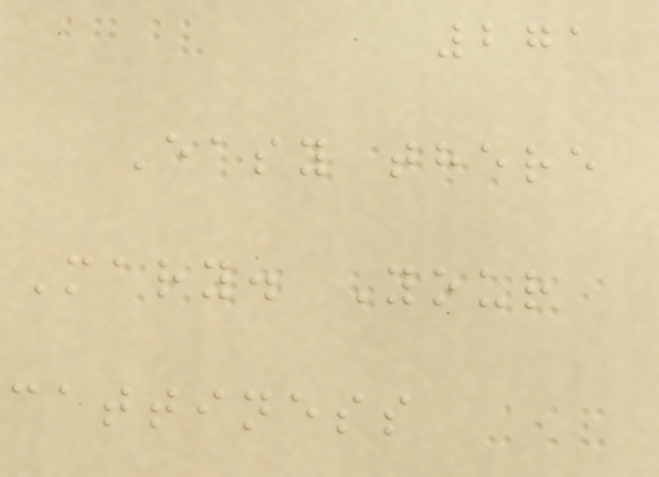271
Easy there
Mary. Your
cattiness
